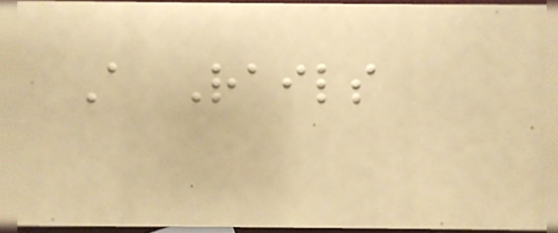A Rails
